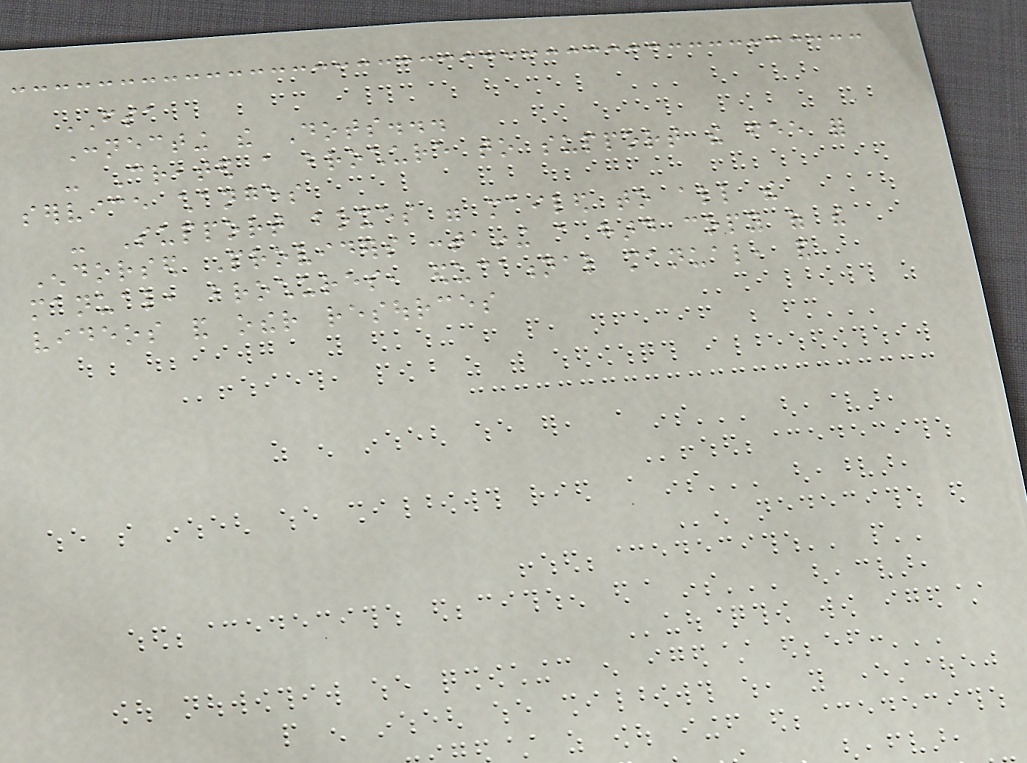FSA
Connecting the Dots...
- Created a brochure to support the fee for
service changes
- Support boxes were mailed to all the
Endorsed Providers containing a hard copy of the
manual, brochures, educational manual, and
videos and other resources
